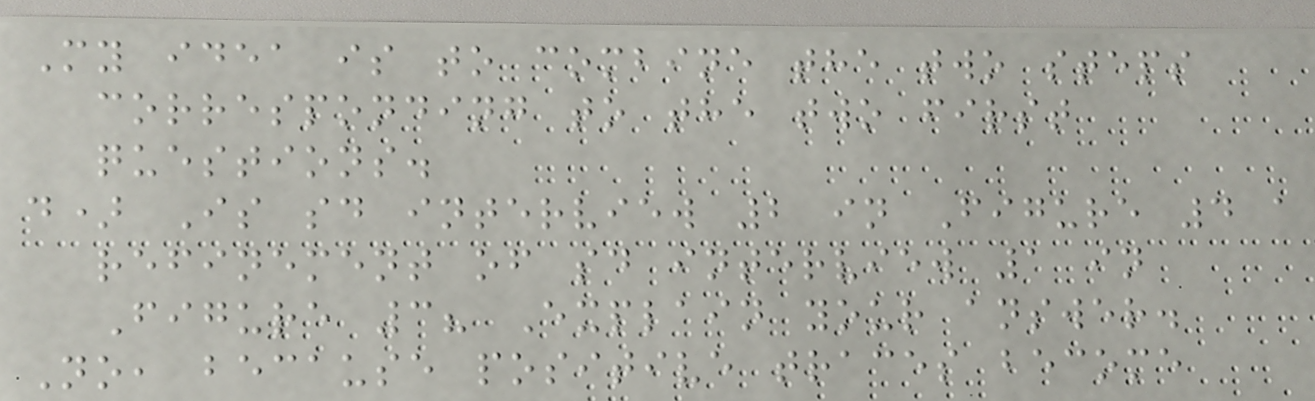My idea is to combine the two steps
corresponding to the two first
questions.
d) Is sd interview 2 in Figure 4 a
refinement of sd interview 1 in
Figure 3? Explain your answer.
No, because positive traces become
